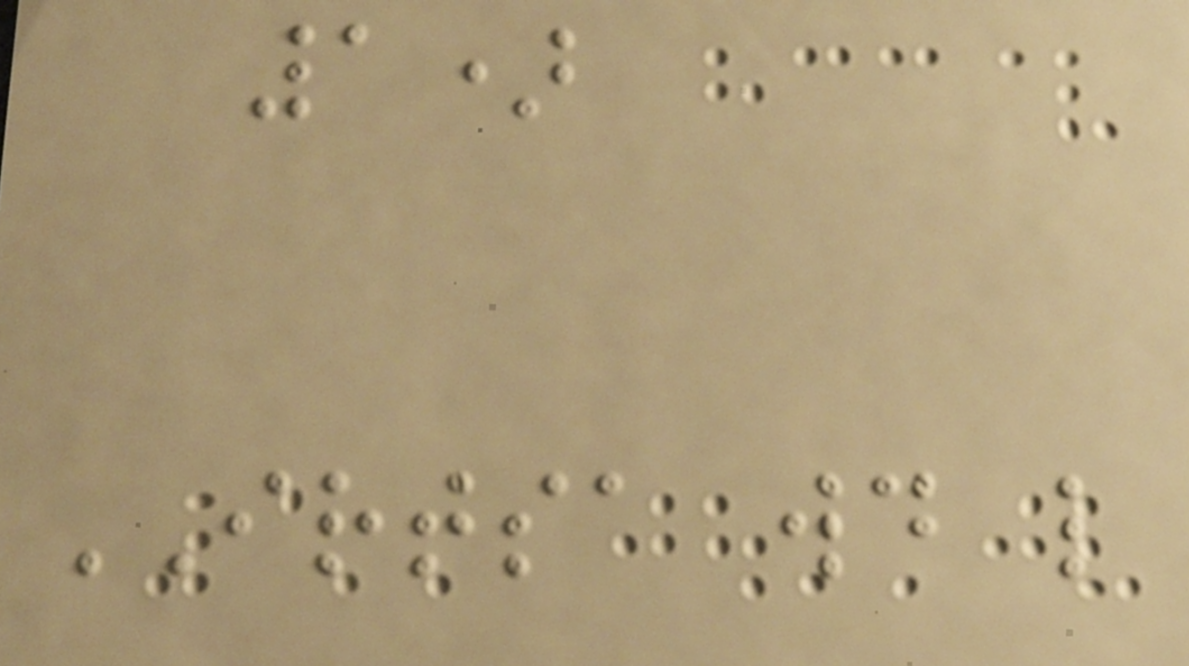1)
IRTSA would like
